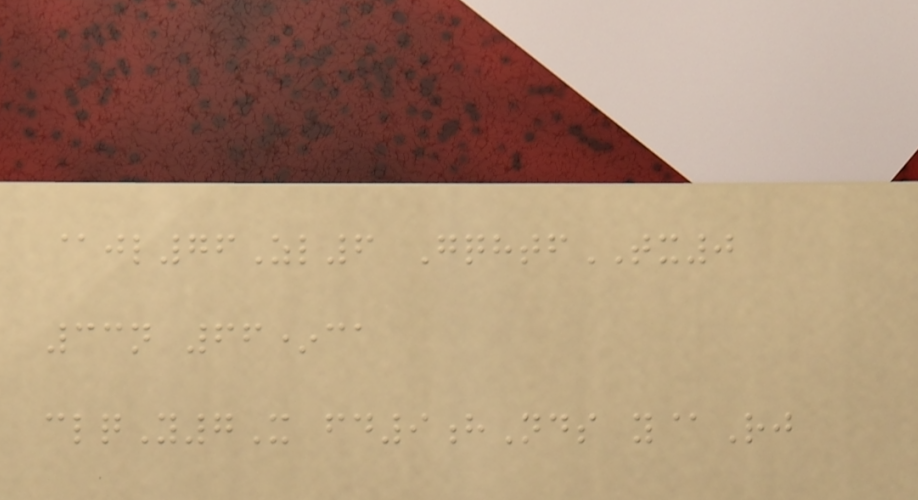@jl76Zl6 GqhtfTX0
33n 66*ca
clqY7X fd9hNds y@Rj
